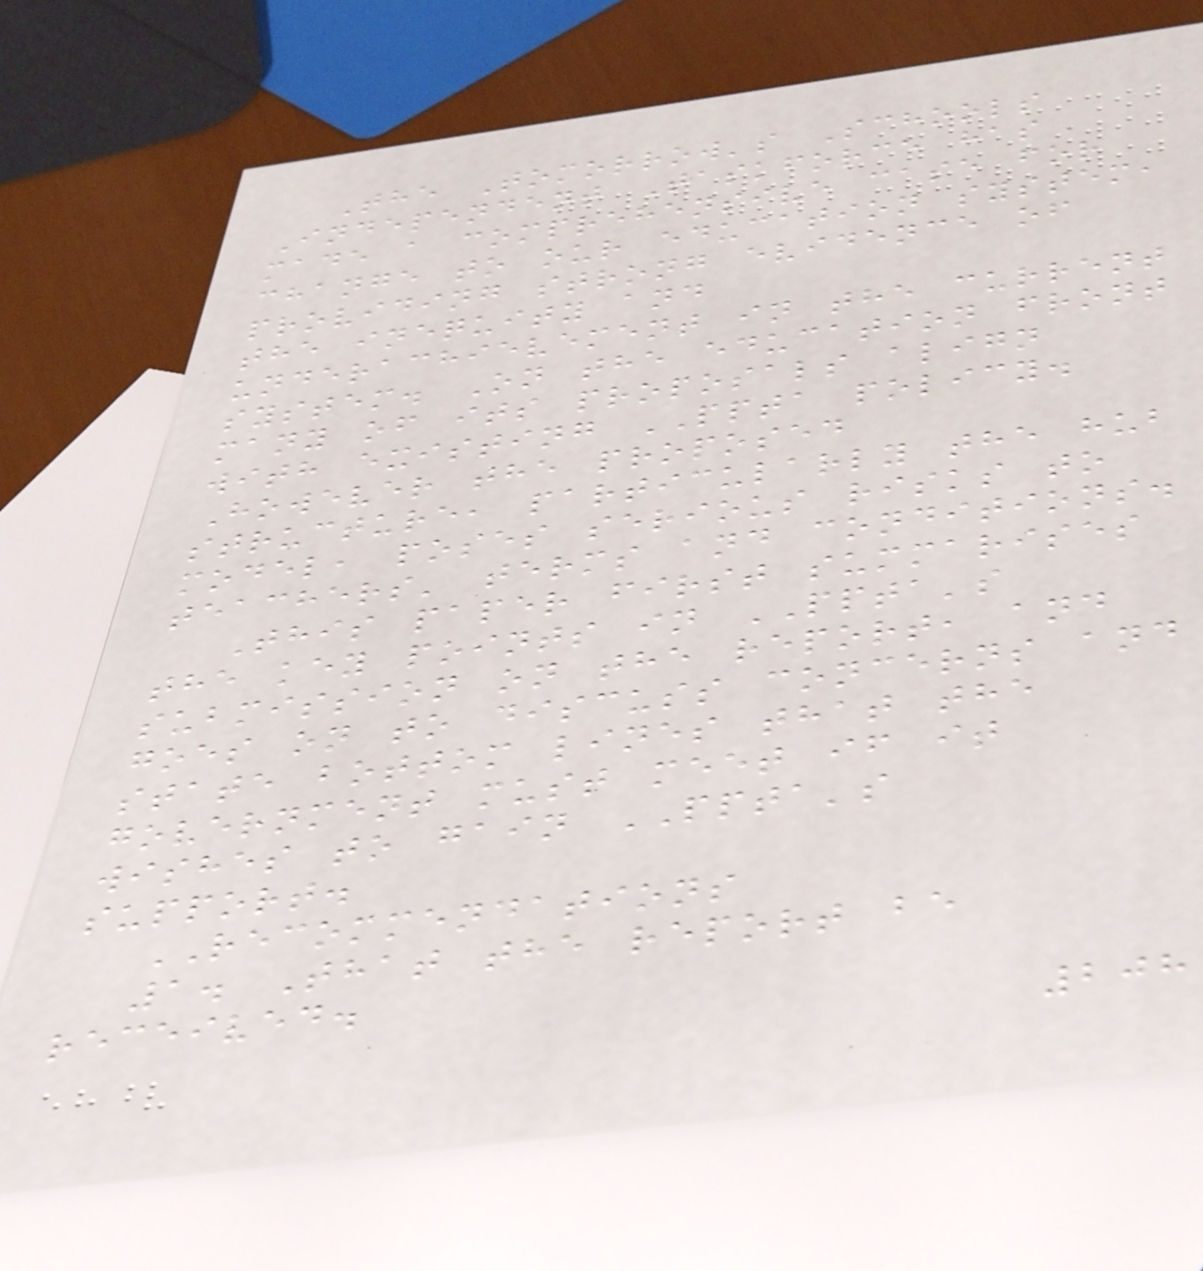The Tomorrow's Schools
Independent Taskforce has
made a comprehensive case for
change to our education system,
providing strong evidence of
the inequity and
underachievement in the current
system. On the education front
many of its proposals align
with existing PPTA policy.
However the proposed
structure, particularly the hub
model, poses serious risks to
teachers' terms and conditions.
This paper first summarises
the key points in PPTA's
submission on the report, and
goes on to discuss concerns and
state bottom lines that the
government must meet if it
wishes to gain PPTA's
support.
RECOMMENDATIONS
1. That the report be
received.
208
